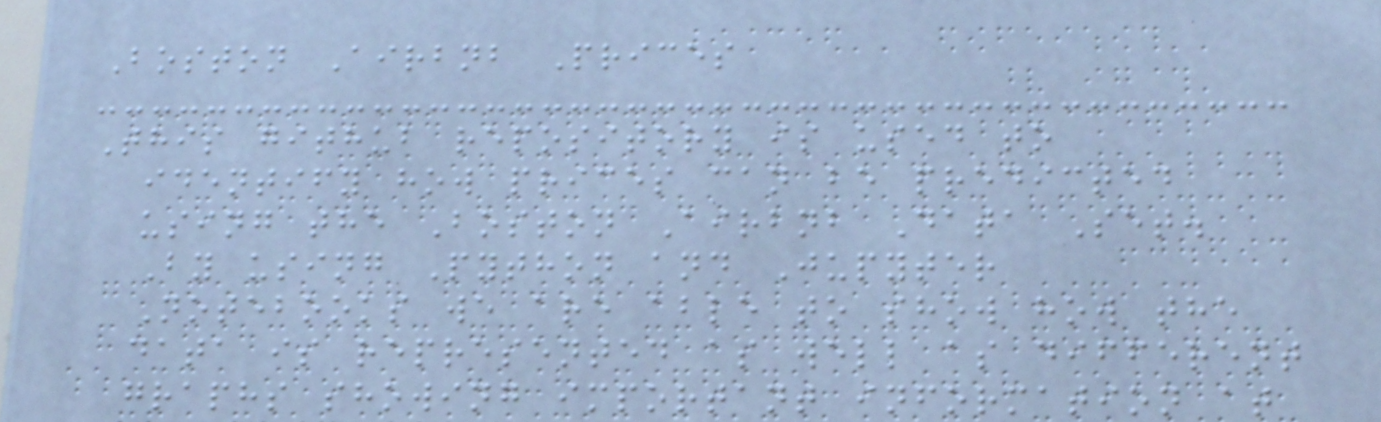Boston Airbnb Prices
This github repository is used to
identify how prices can be predicted
using the Boston Airbnb Data Set.
By using Python and Jupyter
Notebooks we are able to show how the
data is represented as well as different
graphs showing important information at
